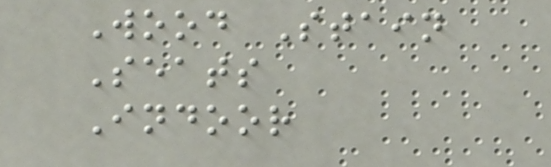Wood Stain
Seats
Indoor
